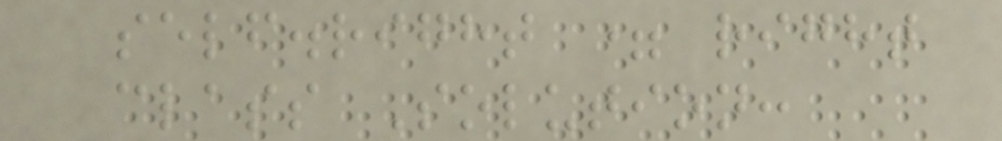self.right = right
class Solution:
